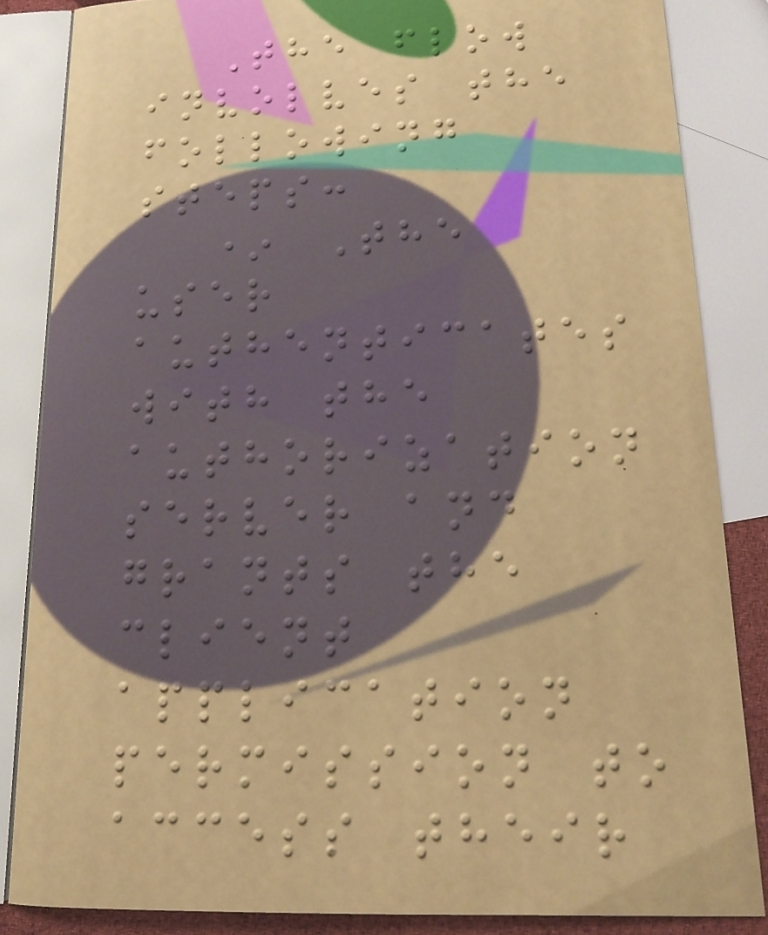The flow
involves the
following
steps:
* The
user
authenticates
with the
authorization
server and
grants the
client
application
permission to
access their
